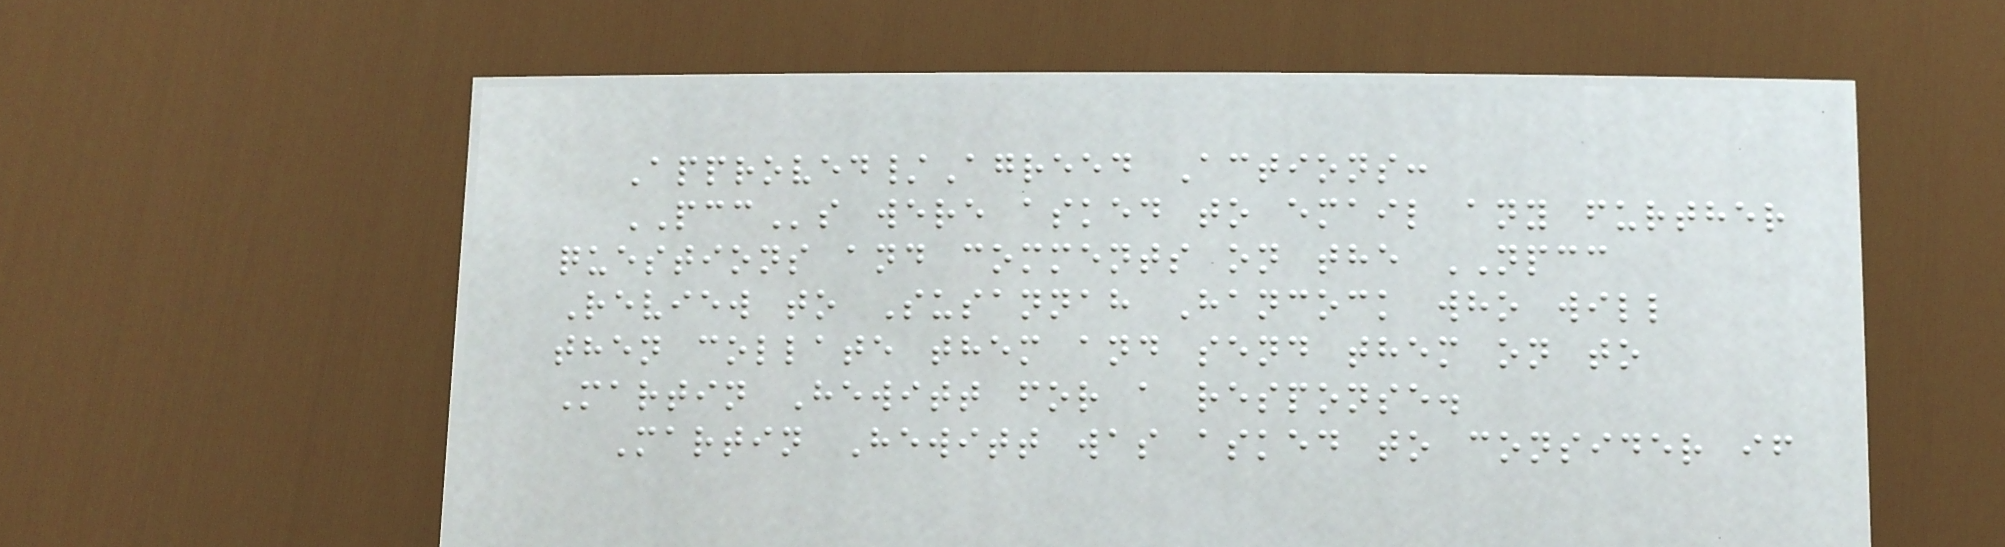Approved/Agreed Actions:
PCCs were asked to email any further
questions and comments on the NPCC
Review to Susannah Hancock who will
then collate them and send them on to
Martin Hewitt for a response.
Martin Hewitt was asked to consider if
